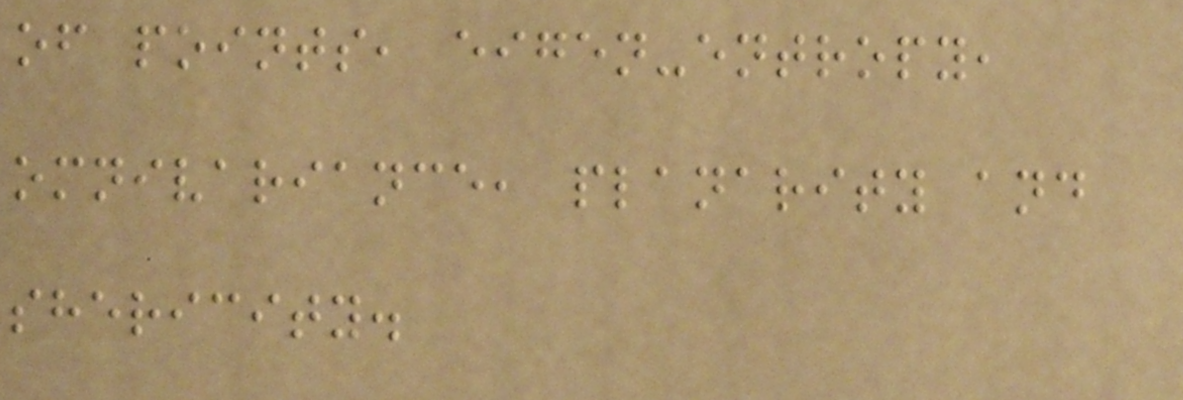of points, eigen-entropy,
omnivariance, planarity and
shericity.
